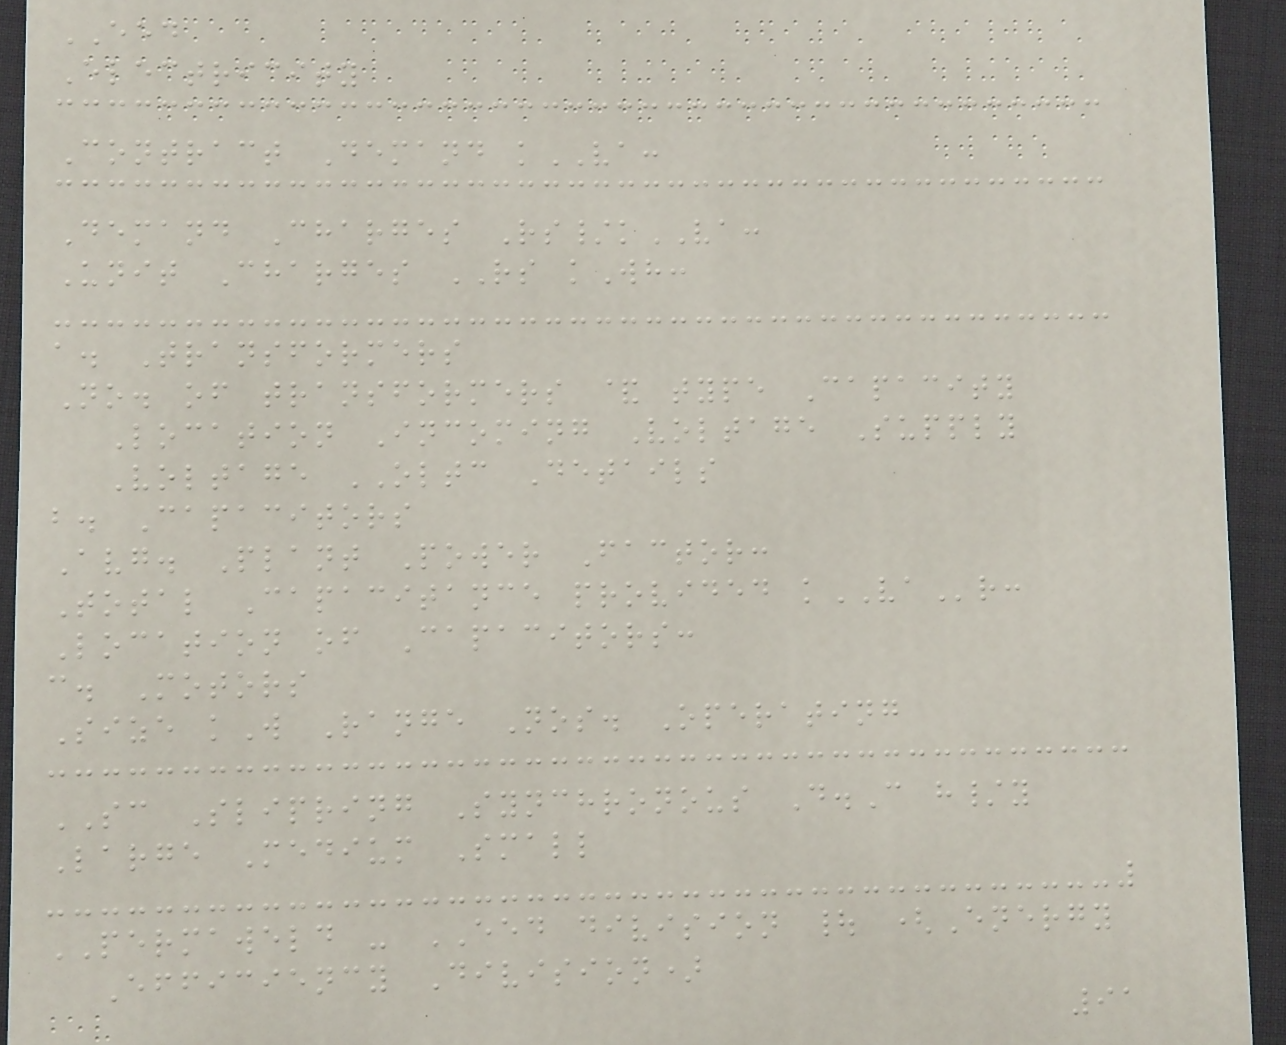EED
Electricity
Contract Demand kVA:
Demand Charges Rs/kVA:
Unit Charges RS kWh:
a. Transformers
No. of transformers & type Capacity
Location Incoming Voltage Supply
Voltage OLTC Details
b. Capacitors
Avg. Plant Power Factor:
Total Capacitance provided kVAr:
Location of Capacitors:
c. Motors
Size kW Range Nos. Operating
SC Slipring Synchronous D.C h/y
Large Medium Small
PERMAWELD - EED division | (Energy
Efficiency Division)
91
